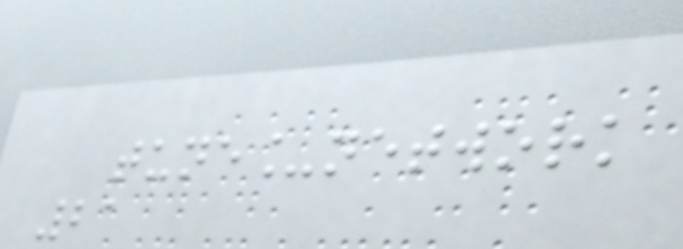tune_network
21
